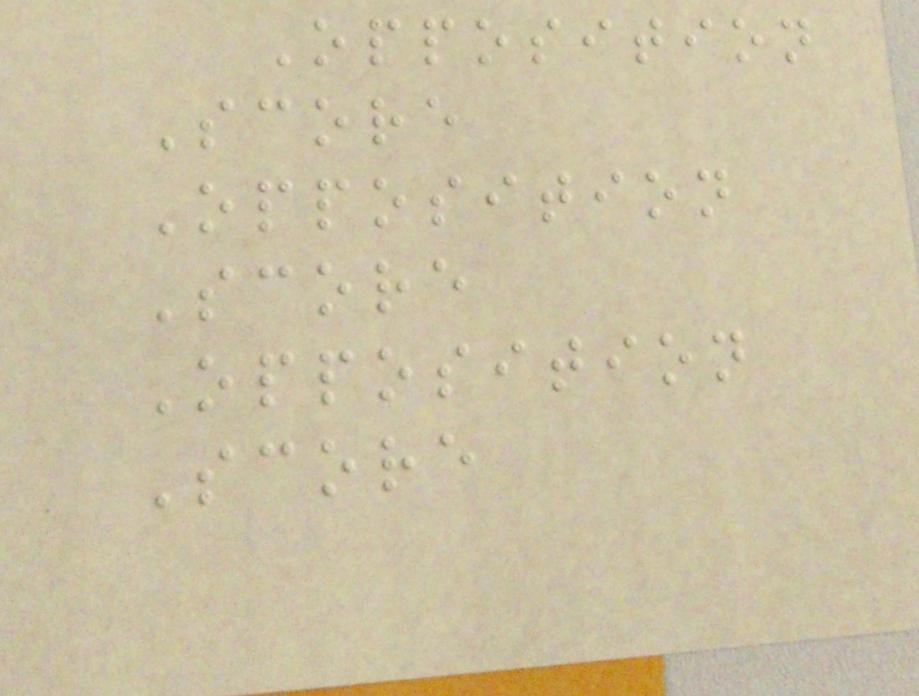Opposition
Score
Opposition
Score
Opposition
Score
